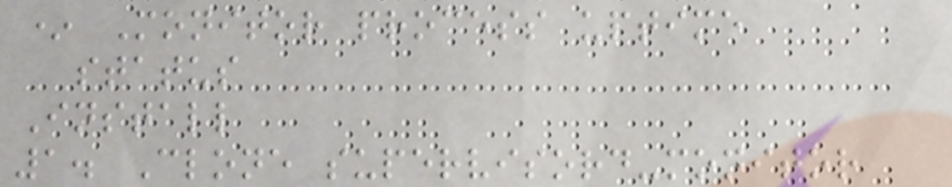* Monitor process uptime
status
Install
1. Clone supervisord-monitor
